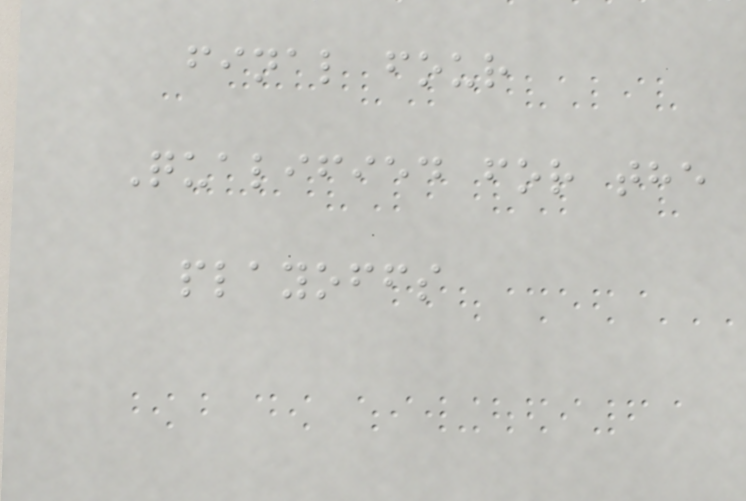final four
Qualified for the
playoffs
